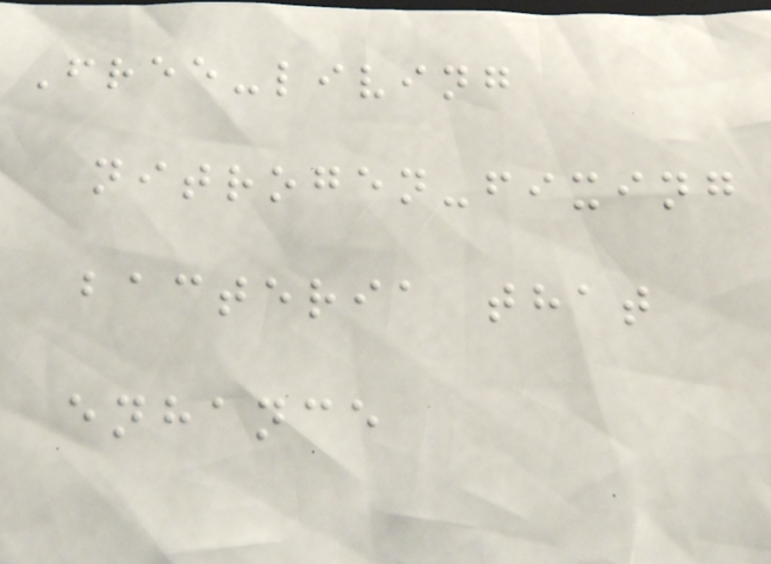Free-living
nitrogen-fixing
bacteria that
enhance
